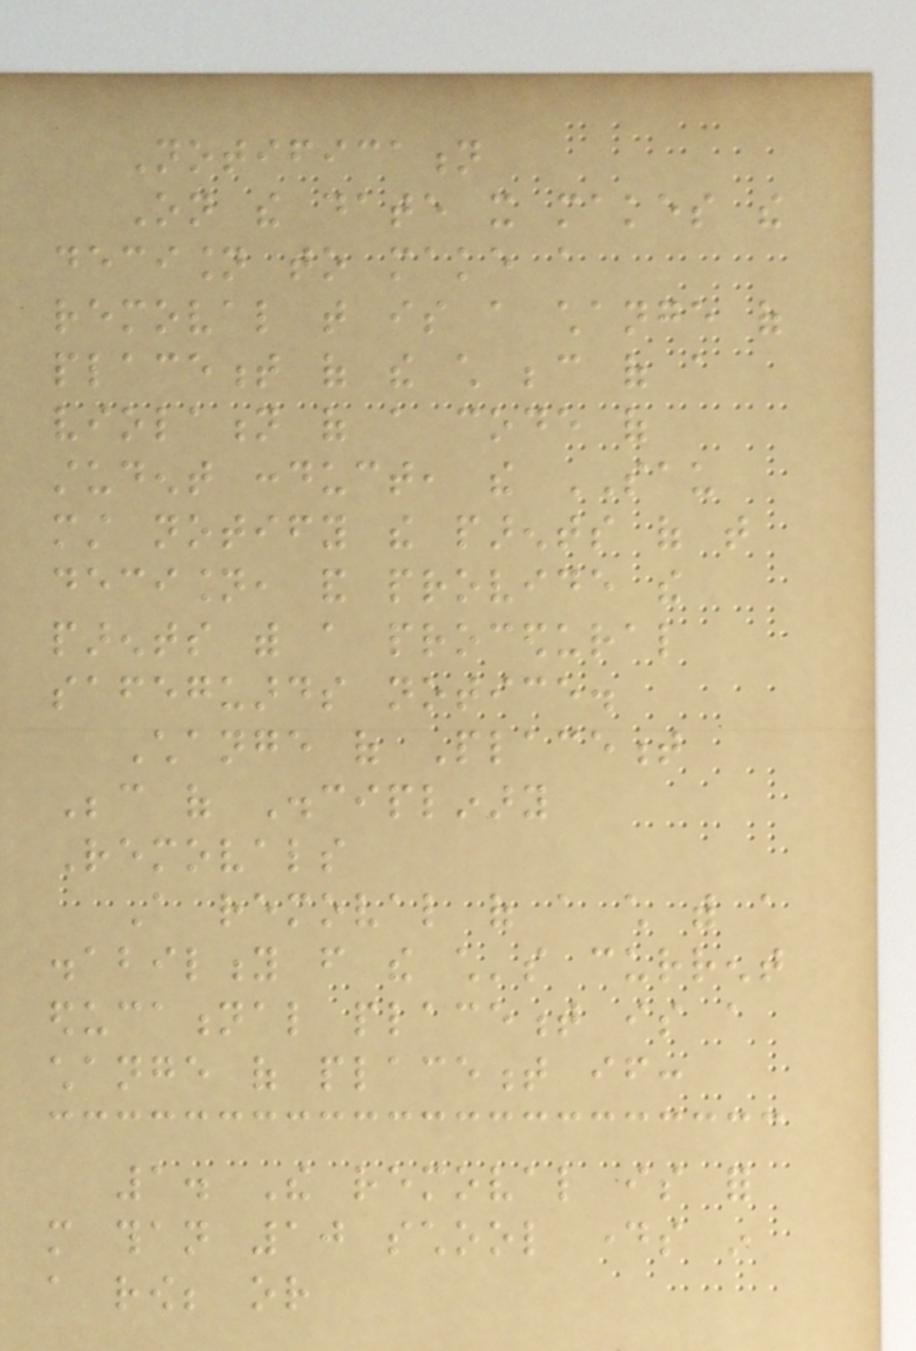Notification
On the date it makes the
decision to make a
removal that is a change of
placement of the child because of a
violation of a code of
student conduct, the SAU
must notify the parents of that
decision, and provide the
parents with a procedural
safeguards notice.
Change of Placement
Because of Disciplinary
Removals
A removal of a child with a
disability from the child's current
educational placement is a
change of placement if:
1. The removal is for
more than 10 school days in
a row; or
